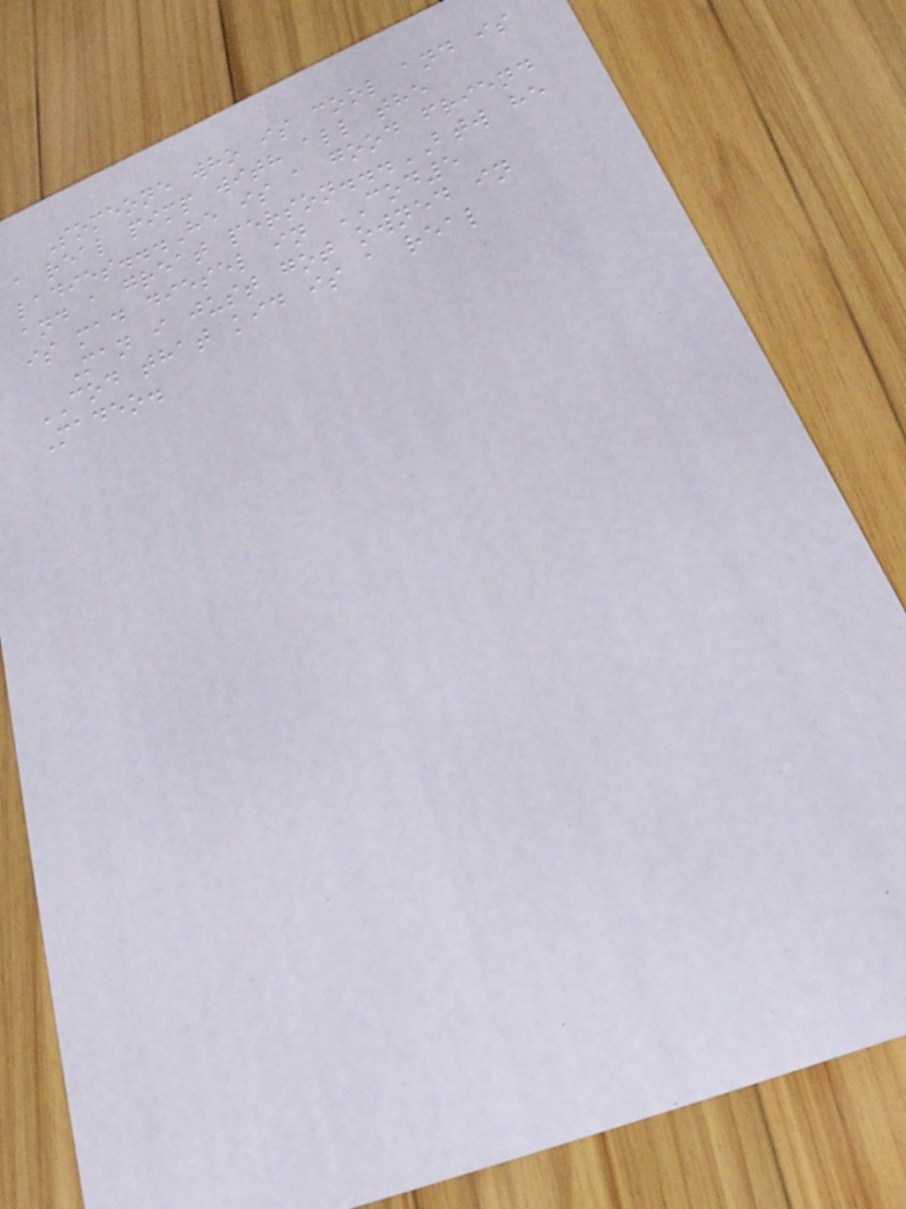Someone who is cool and is
a real pimp with all the
ladies...He is a good friend
and a great person...BTW he
is mad diesel in COD5
Man i just got owned in
COD that kid is a real
Madeo.
